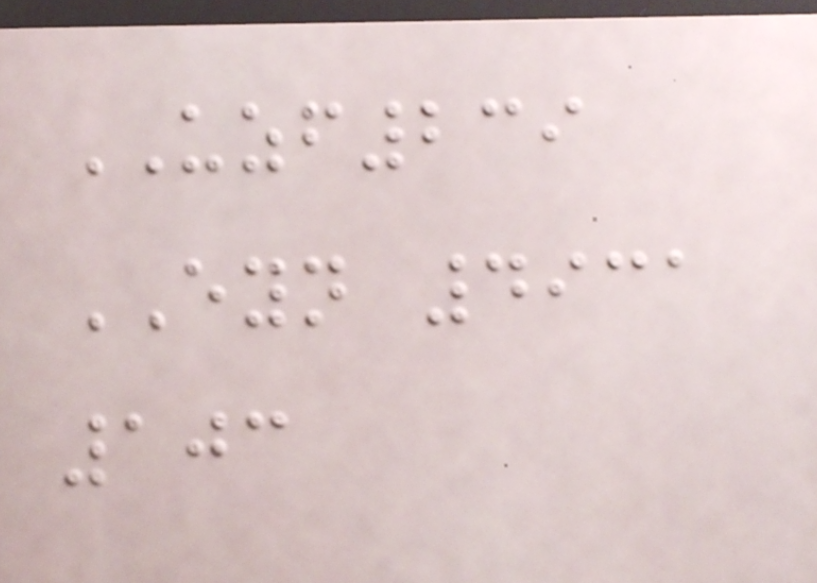UZF239
EYN 4931
103
